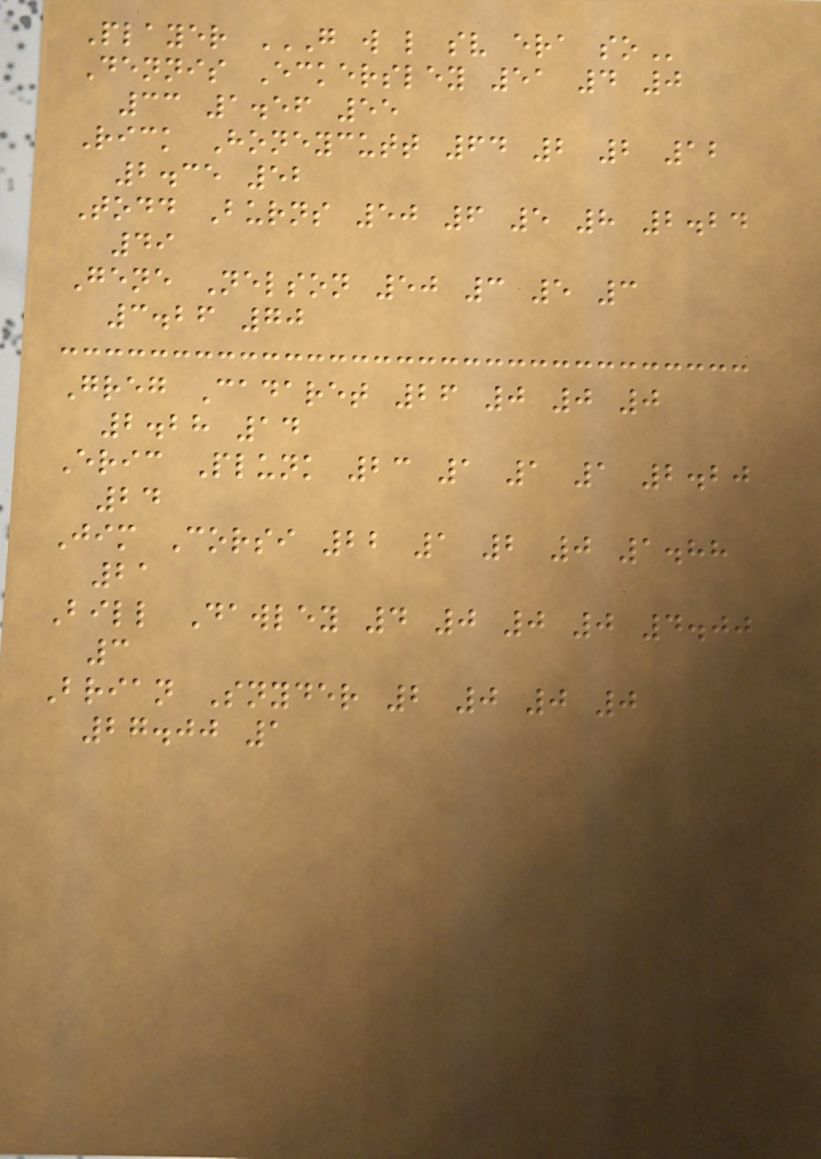Player G W L SV ERA SO
Dennis Eckersley 51 4 0
33 1.56 55
Rick Honeycutt 64 2 2 12
2.35 52
Todd Burns 50 6 5 8 2.24
49
Gene Nelson 50 3 5 3
3.26 70
Greg Cadaret 26 0 0 0
2.28 14
Eric Plunk 23 1 1 1 2.20
24
Jim Corsi 22 1 2 0 1.88
21
Bill Dawley 4 0 0 0 4.00
3
Brian Snyder 2 0 0 0
27.00 1
